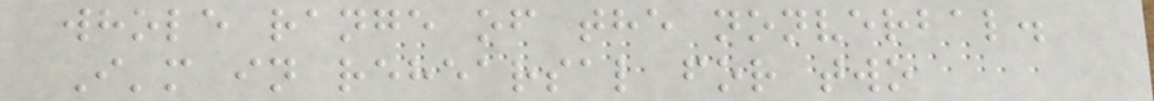whole range of the nonverbal.
I'm in rehearsal for two
